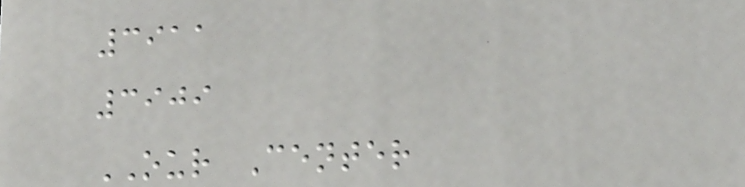3911
3909
OUR Center
